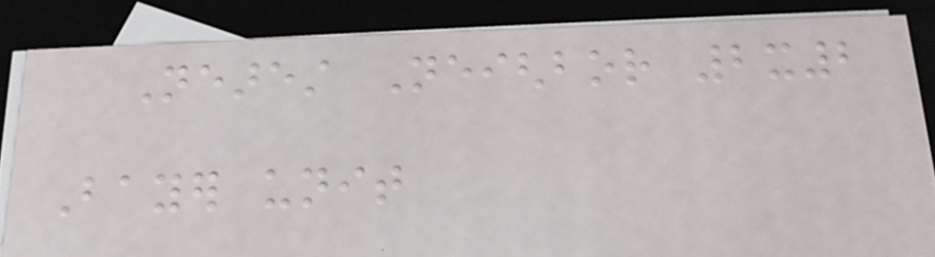Nearest Neighbor 2x2
Bayer unit
